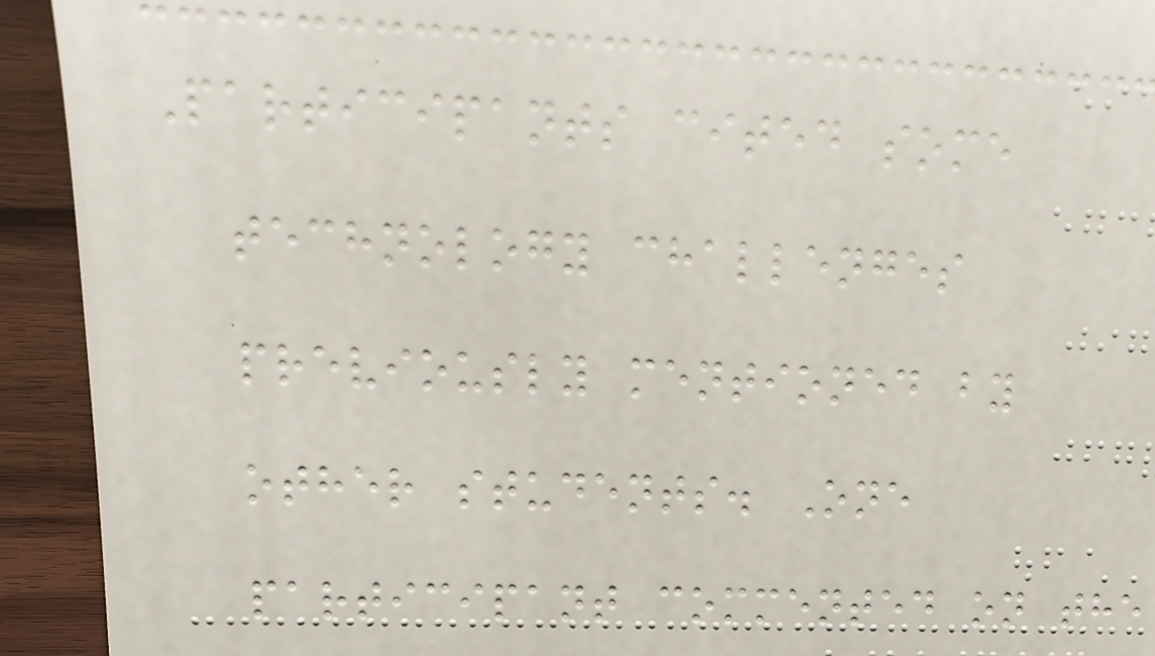Participants cited some
technology challenges
previously mentioned by
other students. One
participant commented on the
